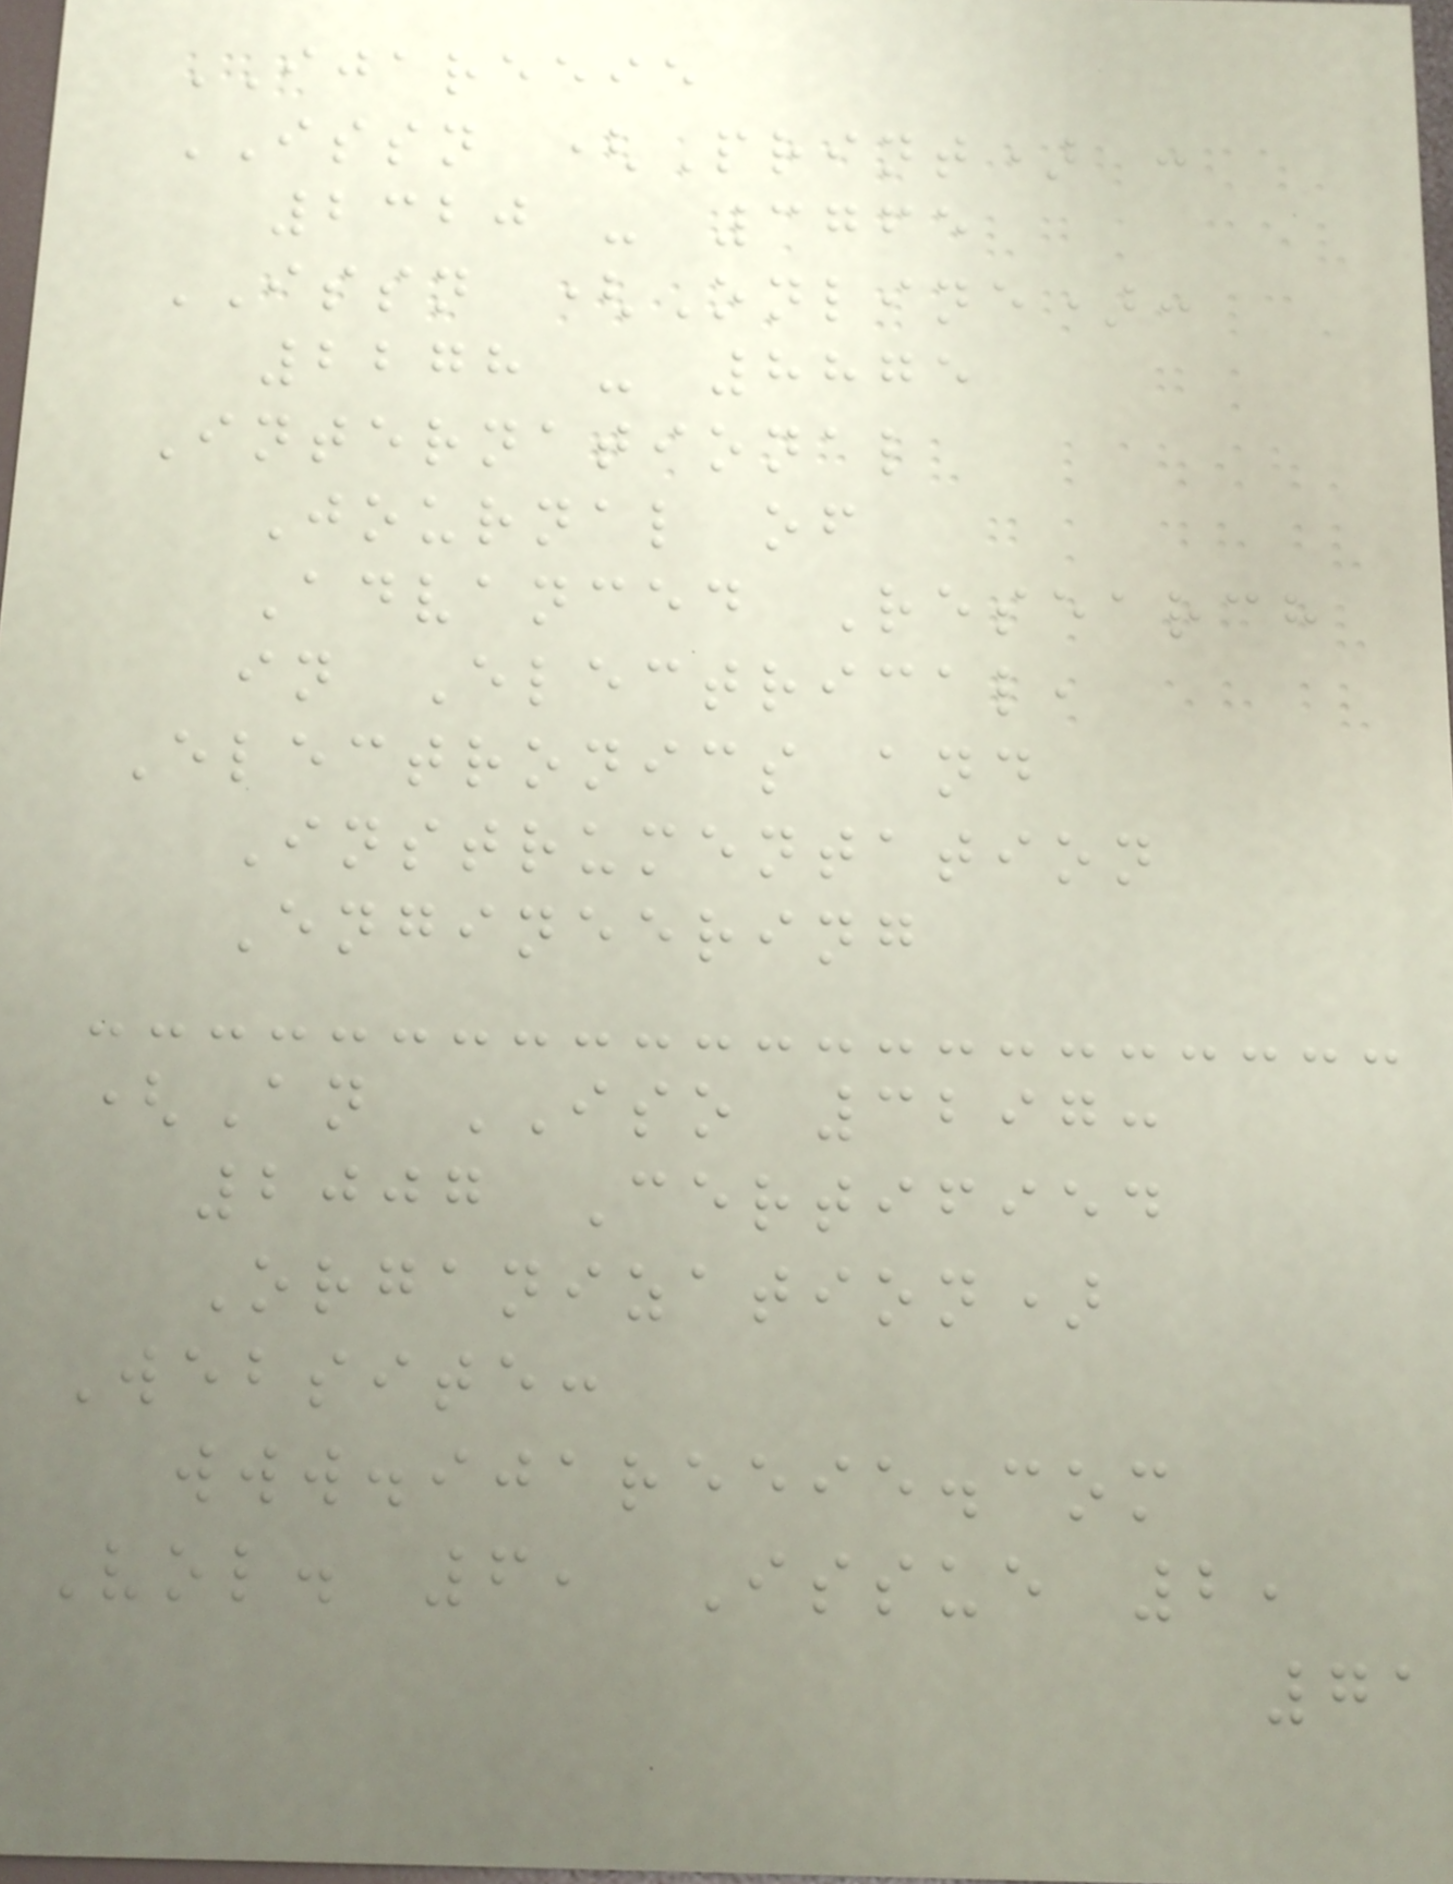IJAREEIE
ISSN (Print) :
2320 - 3765
ISSN (Online):
2278 - 8875
International
Journal of
Advanced Research
in Electrical,
Electronics and
Instrumentation
Engineering
(An ISO 3297:
2007 Certified
Organization)
Website:
www.ijareeie.com
Vol. 6, Issue 2,
71
